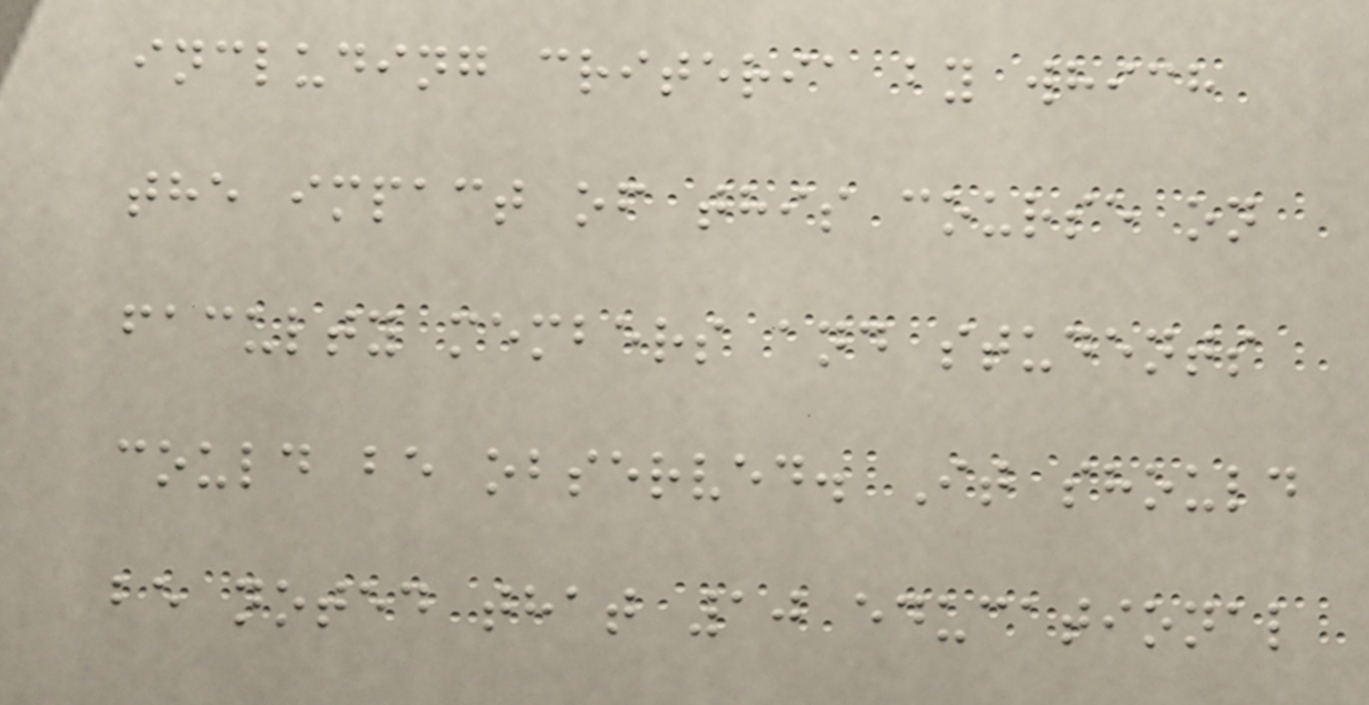including criteria by which
the impact of this course on
faculty members and students
could be observed. It should
be noted that 10 educational
